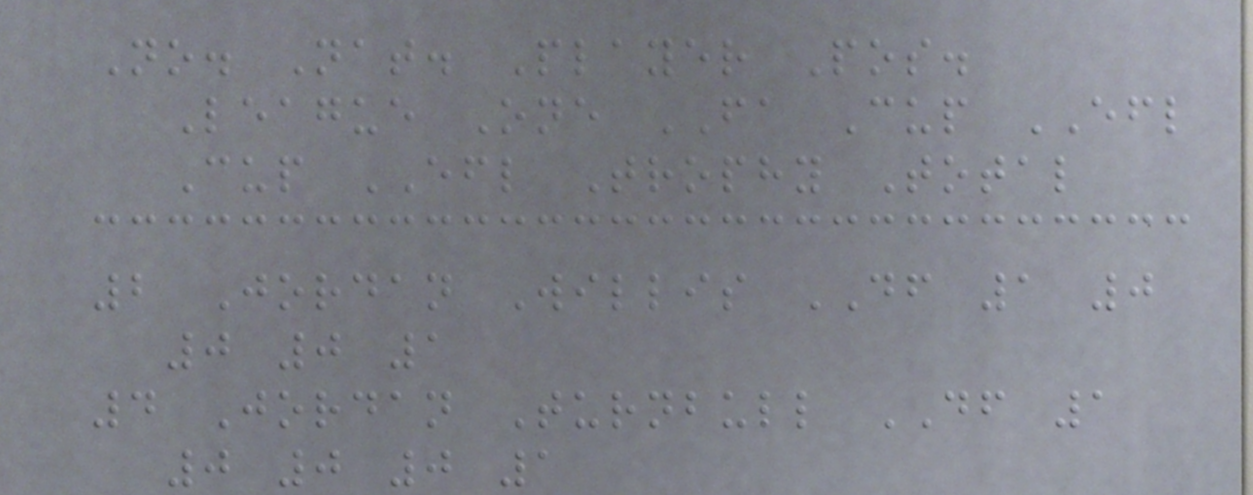No. Nat. Player Pos.
League One FA Cup EFL
Cup EFL Trophy Total
2 Jordan Willis DF 1 0
0 0 1
4 Jordan Turnbull DF 1
0 0 0 1
